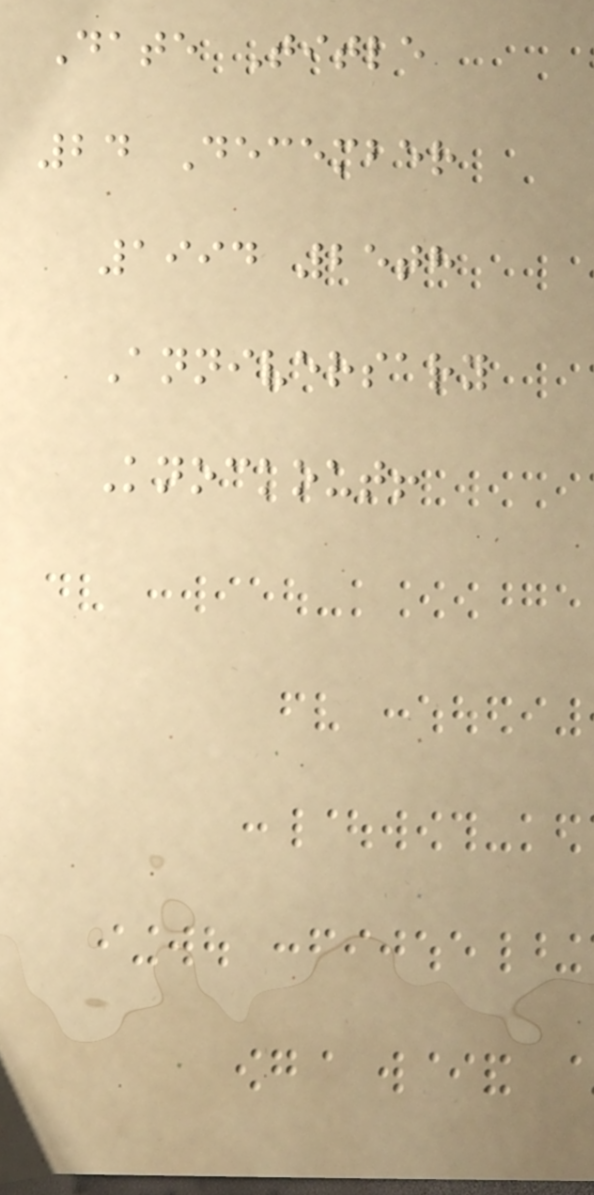Date Title
24 December
1994 25th
Anniversary
Knockout!
